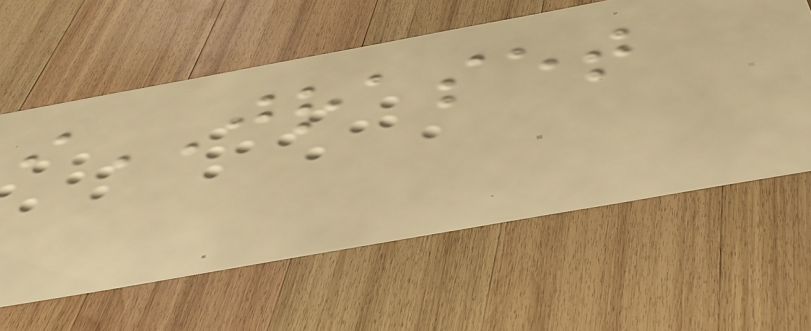iJRASET
